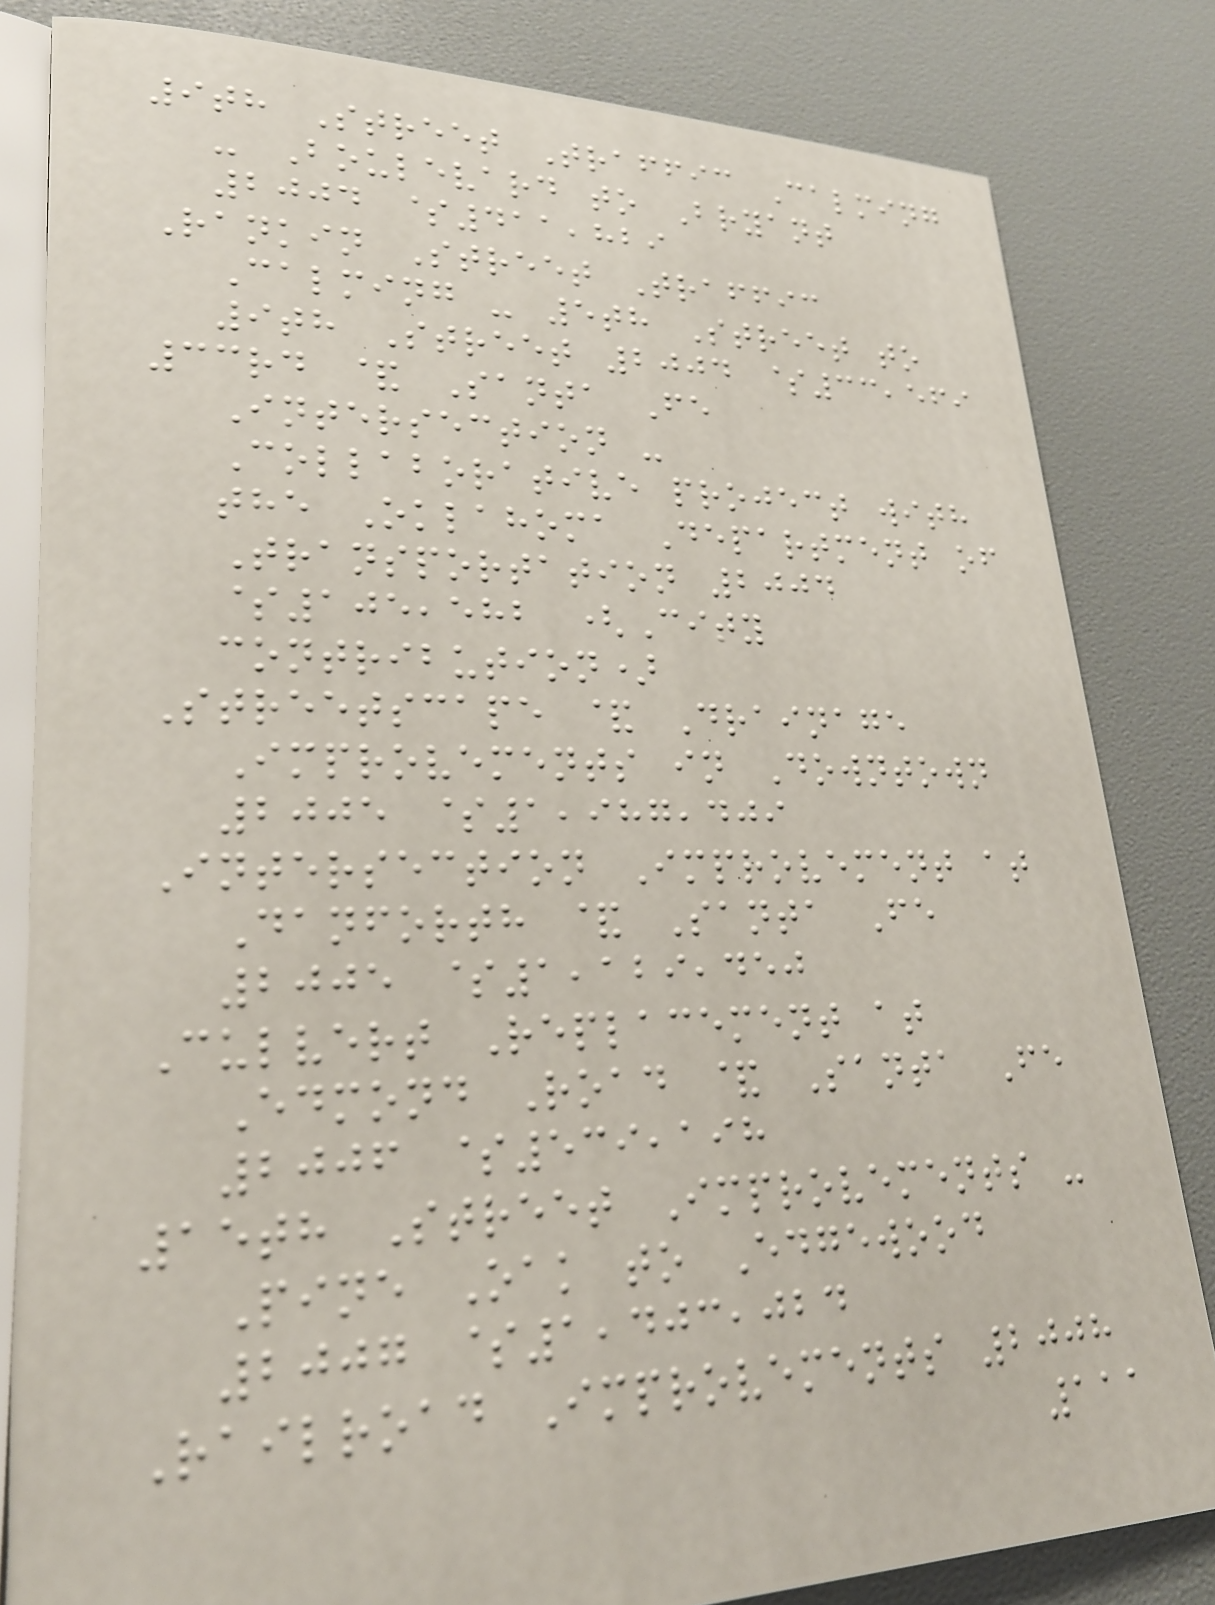9th Street Traffic Calming
- Boulevard to Bryant
2004 $411,829
Rankin Street Traffic
Calming - 5th Street to
9th Street 2004 $33,569
33rd & Santa Fe
Intersection -
Collaborative project with
the Oklahoma Department of
Transportation 2004
$105,582 (City
contribution)
Streetscape & Drainage
Improvements in Downtown
2005 $1,987,409
Intersection Improvement at
Danforth & Santa Fe
2005 $1,129,450
Culvert Replacement at
Edmond Road & Santa Fe
2006 $539,198
15th Street Improvements -
Pine Oak to Edgewood
2007 $1,403,024
Railroad Improvements 2008
111
